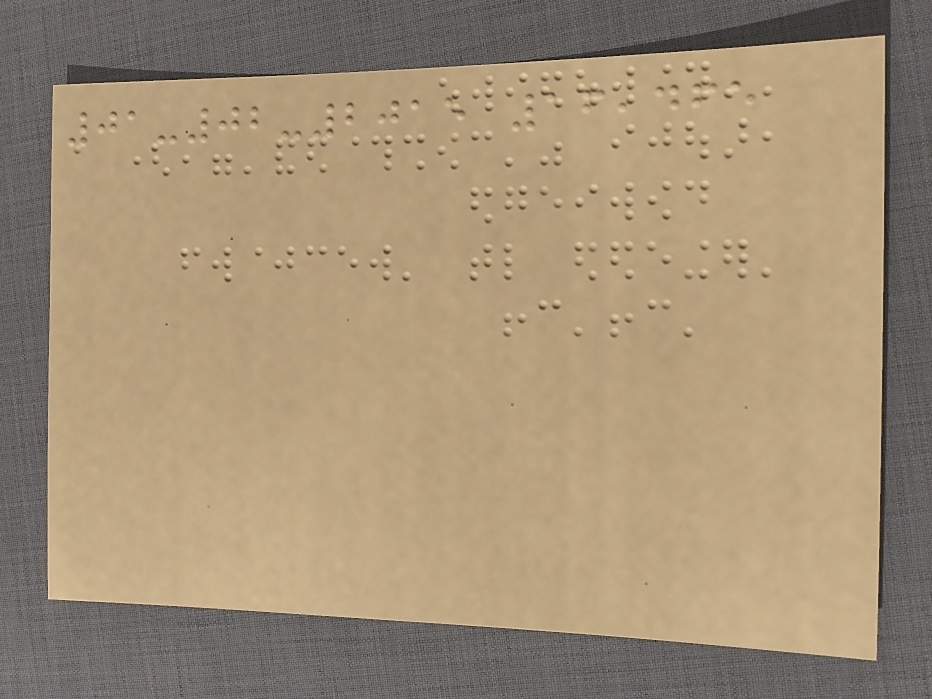01-02-2015 16,465
